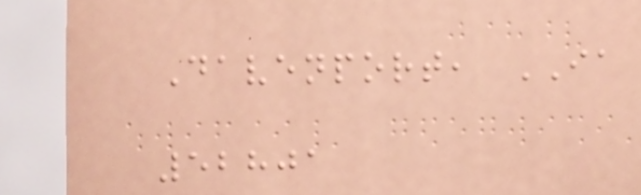Davenport, IA
52801
